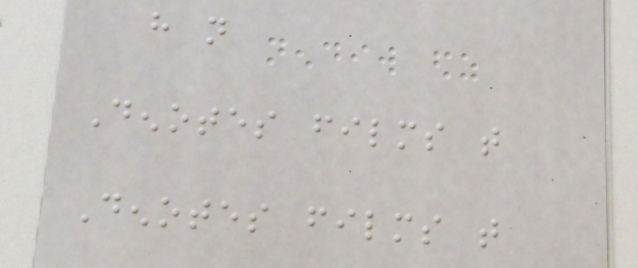have not
Denotes films that
Denotes films that
